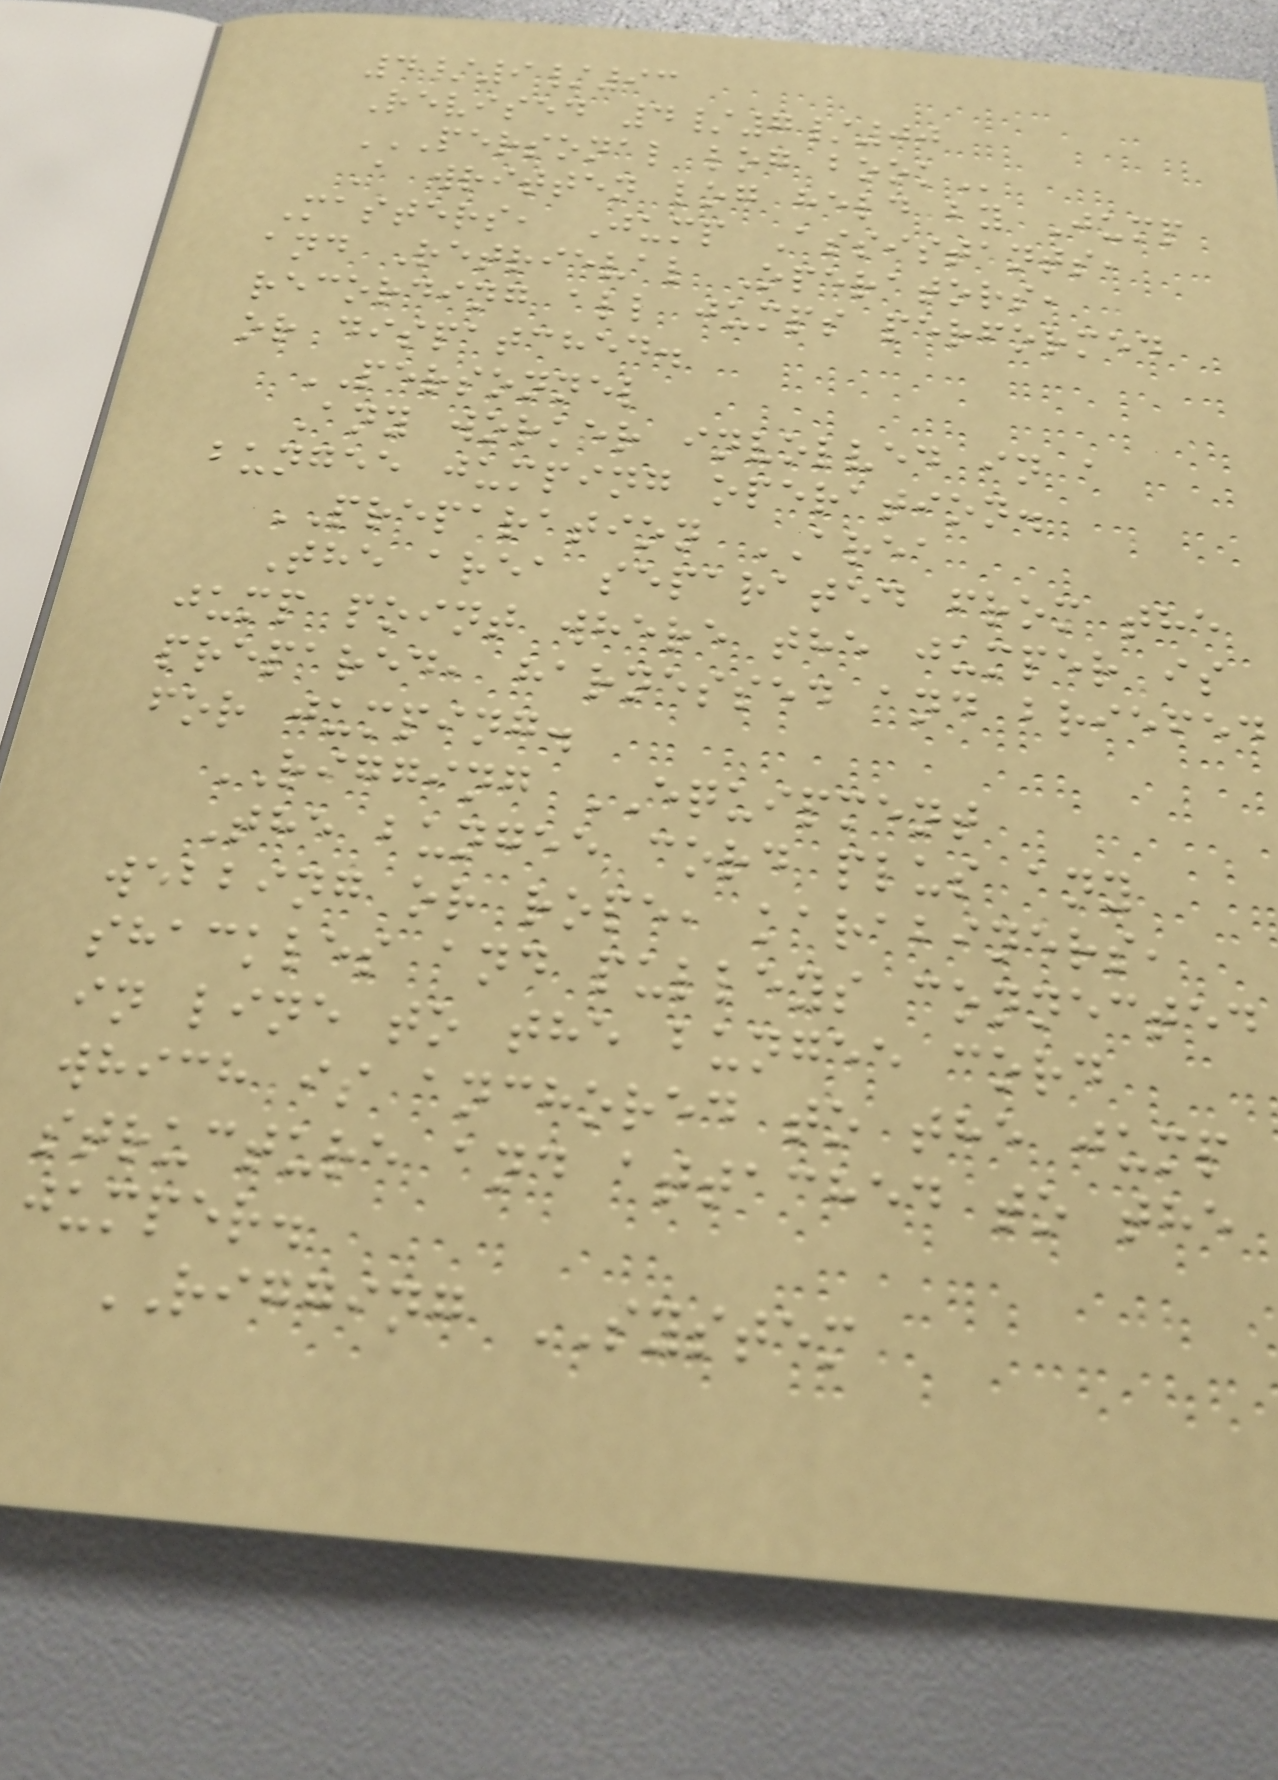4/9/93
Revised 4/7/00
PERSONAL LOG BOOK
A written log held by Jump
Masters, Jump Assistants,
and Retrieval Operators,
recording all jumps performed
or dispatched.
PERSONNEL
Any worker involved in a
bungee jumping operation.
PREPARATION AREA
The area separated from the
jump point where the jumper is
prepared, harnessed and briefed
for jumping.
RIGGING EQUIPMENT
The bungee cord plus any
webbing or rope, karabiners,
shackles and pulleys connected
in line to the bungee cord
which is anchored to the jump
structure and attached to the
jumper.
RIGGING SYSTEM
